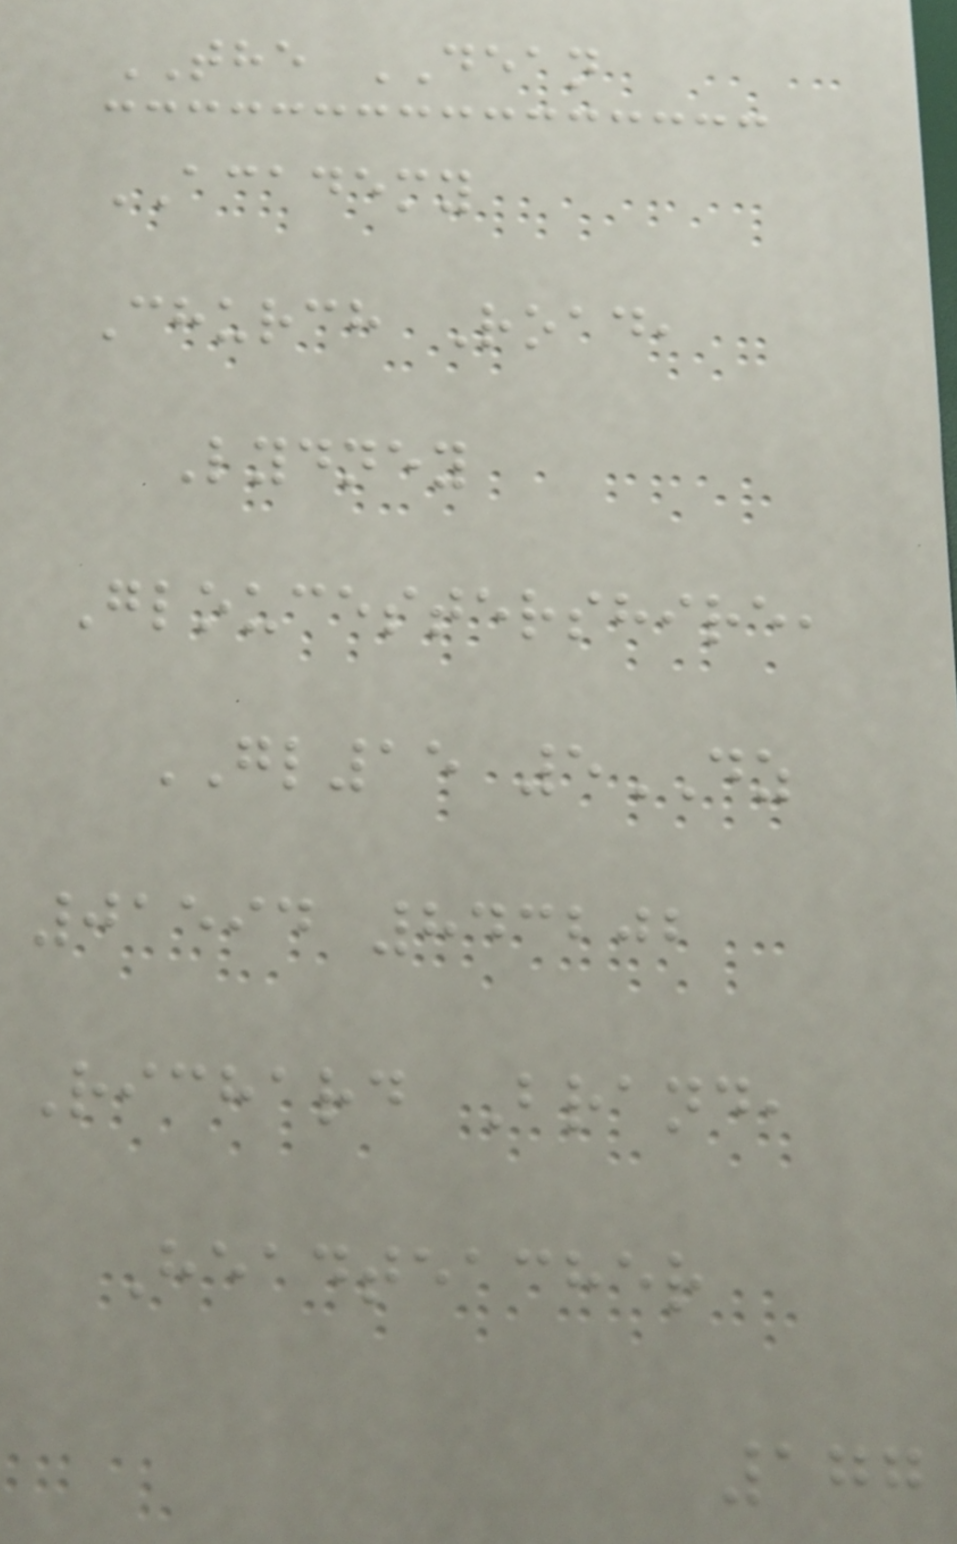THE DEAN
ACADEMY
Church Road,
Lydney
Gloucestershire,
GL15 5DZ
01594 843202
Richard Brand,
Headteacher
177
